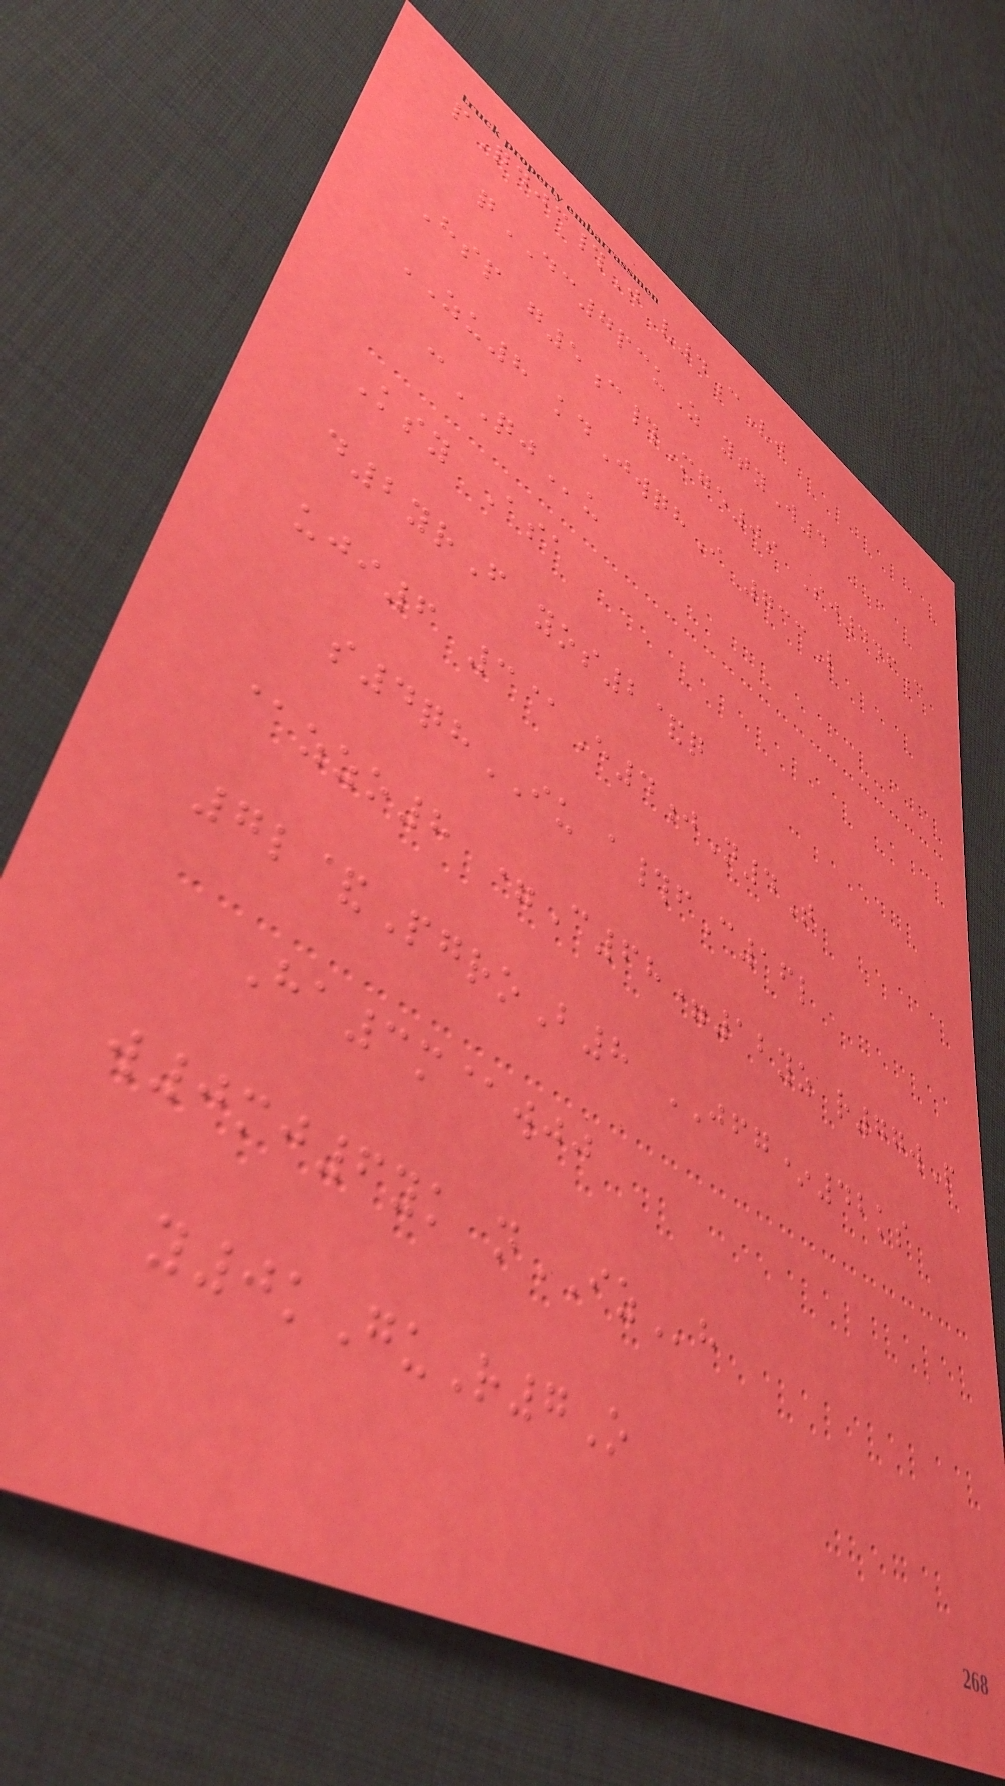pQdjc#J v4cVj
qDC7pcuZ ytyW4
Hsp g5c#Mge0s Sj446c
ZU8 kdJwqhI 733L
cQJu
Ksy Asa
d2yrF yos2&q
uji6 3@E4jN4T
s4qhIU a#fC16l
@zzo8 =C68=12yz r77wP
7l&PgroB8 JFG*42ks
Ha3m@wjj
w0mj6yk nIZh
y0kGuR7O
